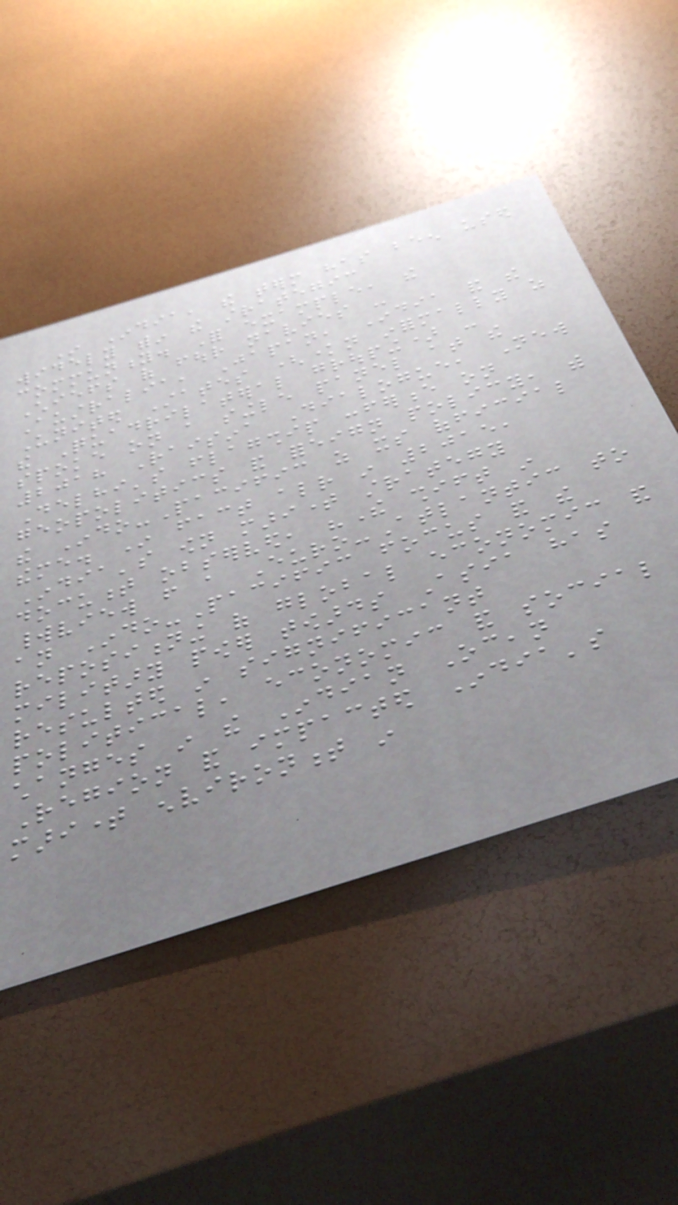In India, the term has been used
widely within the strategic
community. For example, the
Chiefs of four navies -
Australia, Japan, India and the
United States (known informally as
the Quadrilateral grouping) -
spoke on a single panel at the
2018 Raisina Dialogue, New
Delhi's flagship conference on
geopolitics and foreign policy, with
the Indo-Pacific as its official
theme. In fact already in 2015,
India's own maritime strategy
document observed, "The shift in
worldview from a Euro-Atlantic to
an Indo-Pacific focus and the
repositioning of global economic and
military power towards Asia has
resulted in significant
political, economic and social
changes in the Indian Ocean
Region and impacted India's
maritime environment in
